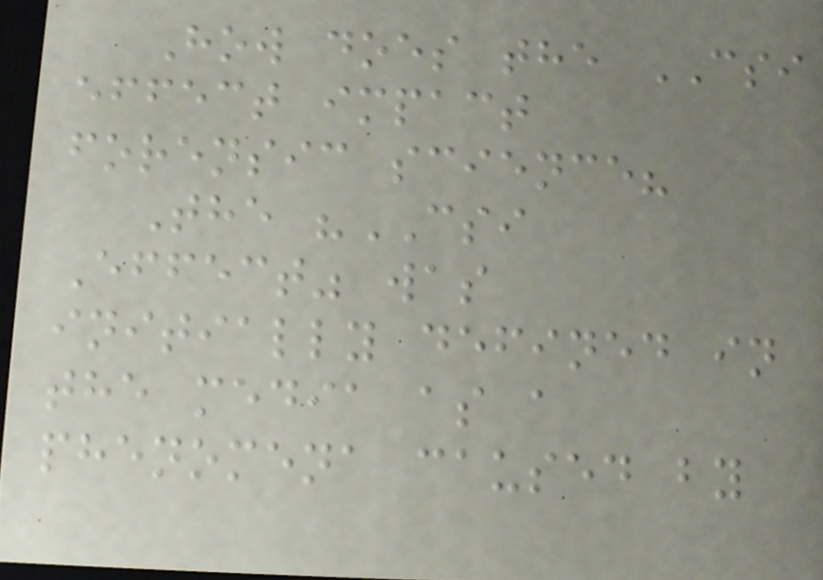How does the CSI
effect impact
forensic science?
The "CSI
Effect" was
initially defined in
the media as a
phenomena caused by
